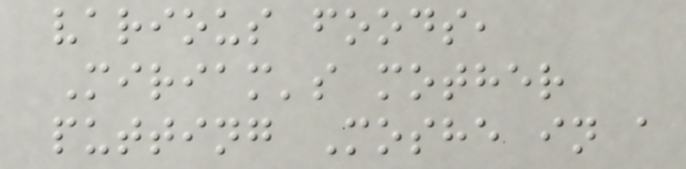various foods,
Miriam's mother
putting Moshe in a
